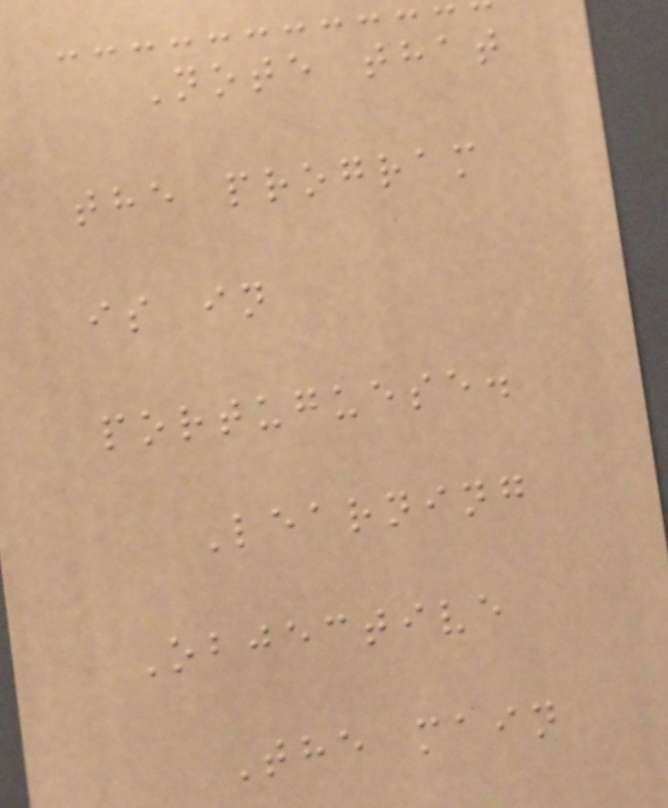Note that
the program
is in
portuguese.
Learning
Objective
The main
